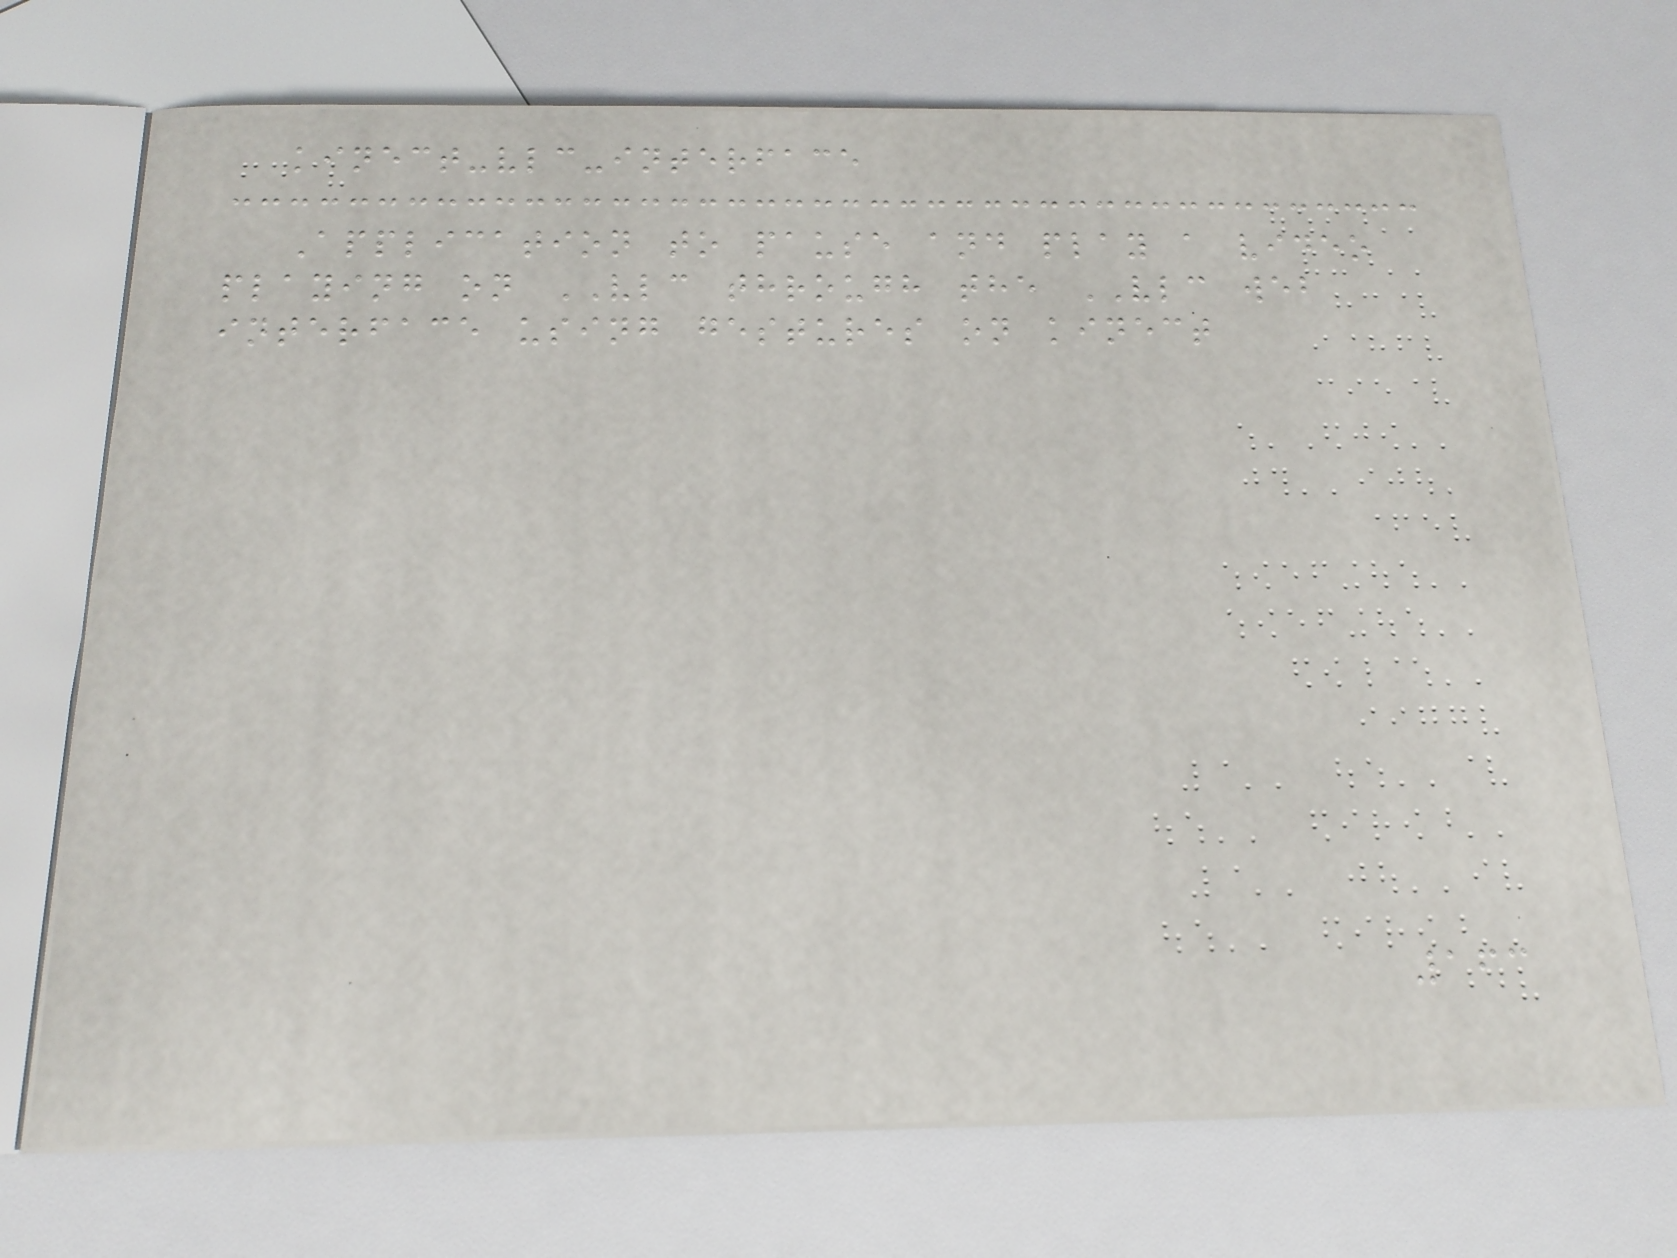kinect-vlc-interface
Application to pause and play a video
playing on VLC through the VLC web
interface using gestures on kinect
163
